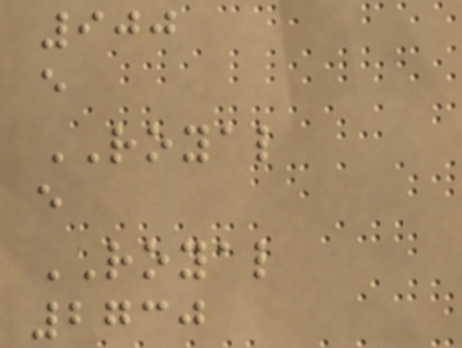900
e
ROYAL
e
ROYAL
2730
